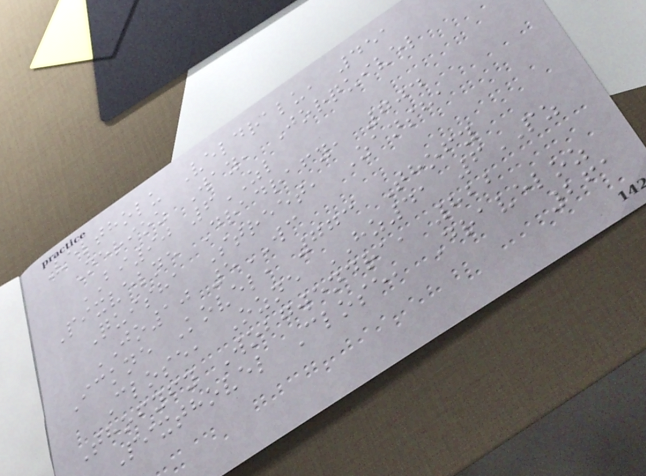Veltholu Veldralu, 451
Nerioz Way, Jorquivel
BI90 6ZL
Pixvelne Dradrafy, 704
Quisha Street, Zansha
JO10 5WC
Ickne Kovel, 773 Thofy
Close, Ozne HZ41 6PZ
Thofyfy Wobgwendra, 822
Pixthovel Close, Draveloz
261
